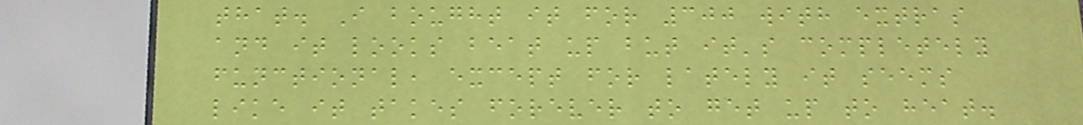that. I bought it for 300 with extras
and it looks beat up but it's completely
functional, except for lately it seems
like it takes forever to get up to heat.
